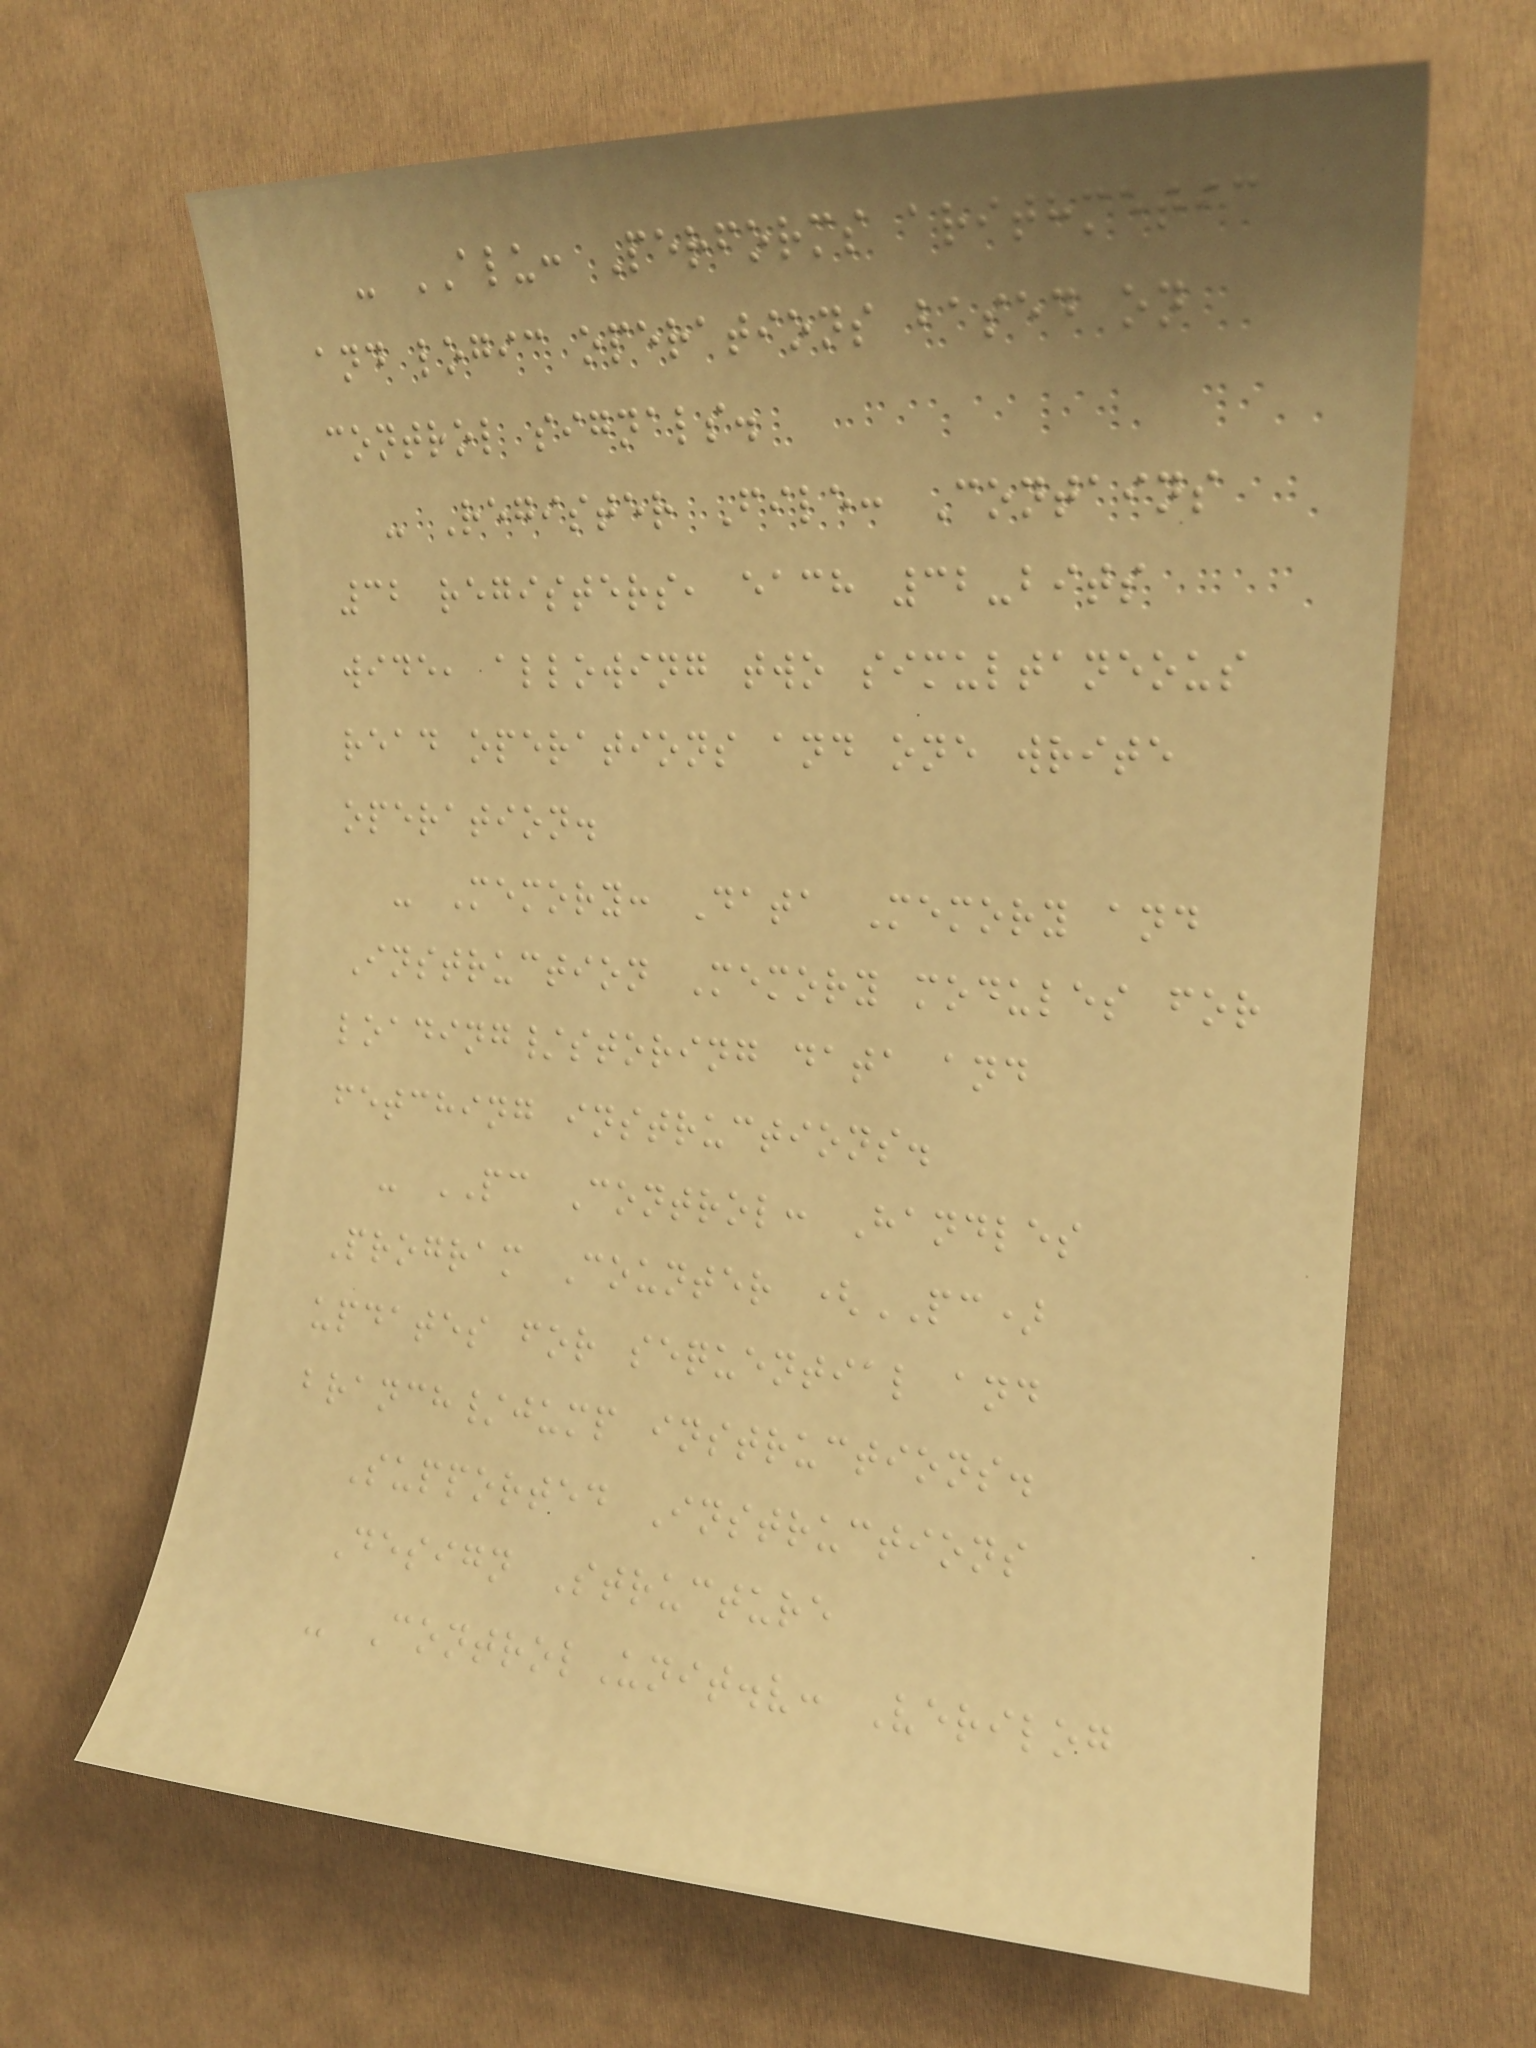- ALU: Performs arithmetic
and logic operations based on
control signals.
- Register File: Contains
32 registers, each 32-bits
wide, allowing two simultaneous
read operations and one write
operation.
- Memory: Data Memory and
Instruction Memory modules for
loading/storing data and
fetching instructions.
- PC Control: Handles
Program Counter (PC)
updates for sequential and
branch/jump instructions.
Supported Instructions
Design Structure
- ControlUnit.v: Verilog
